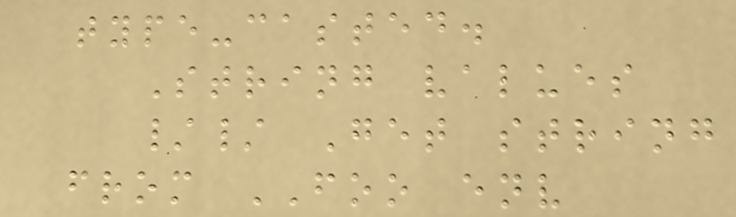type-casted.
String values
// Get string
from FOO env
